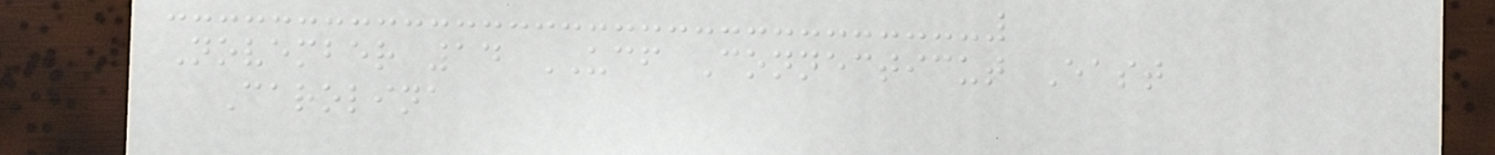November 14 UCF Connecticut East
Carolina
